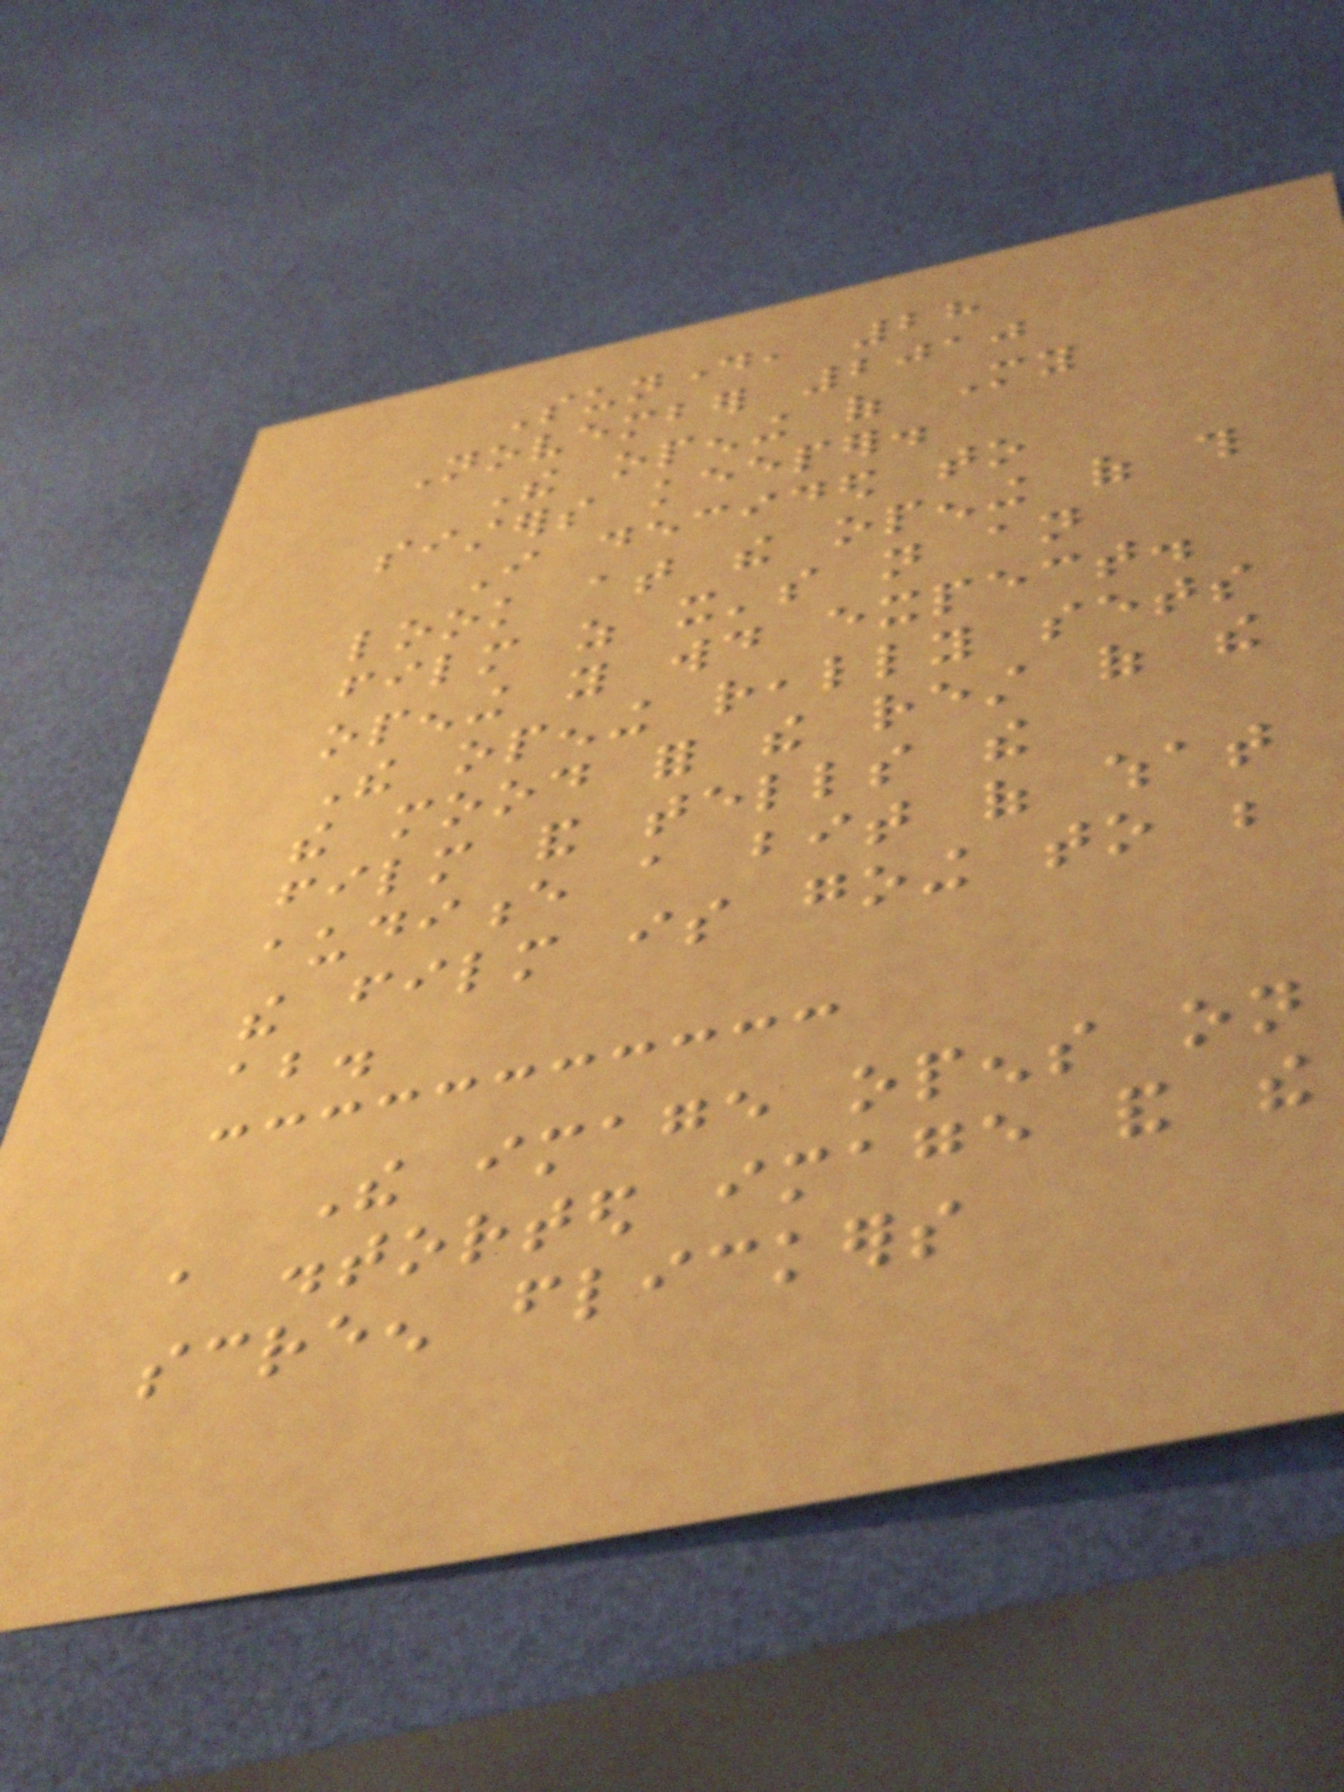Sunday, 28
November 2010
The opening of My
sisters keeper.
I decided to
look at the opening of this
film as it's not an
opening you would expect.
The opening really sets
the mood for the rest of the
film and tells the
audience a bit of what
the film is going to be
about.
The image opens on
a distorted image and the
screen flickers
